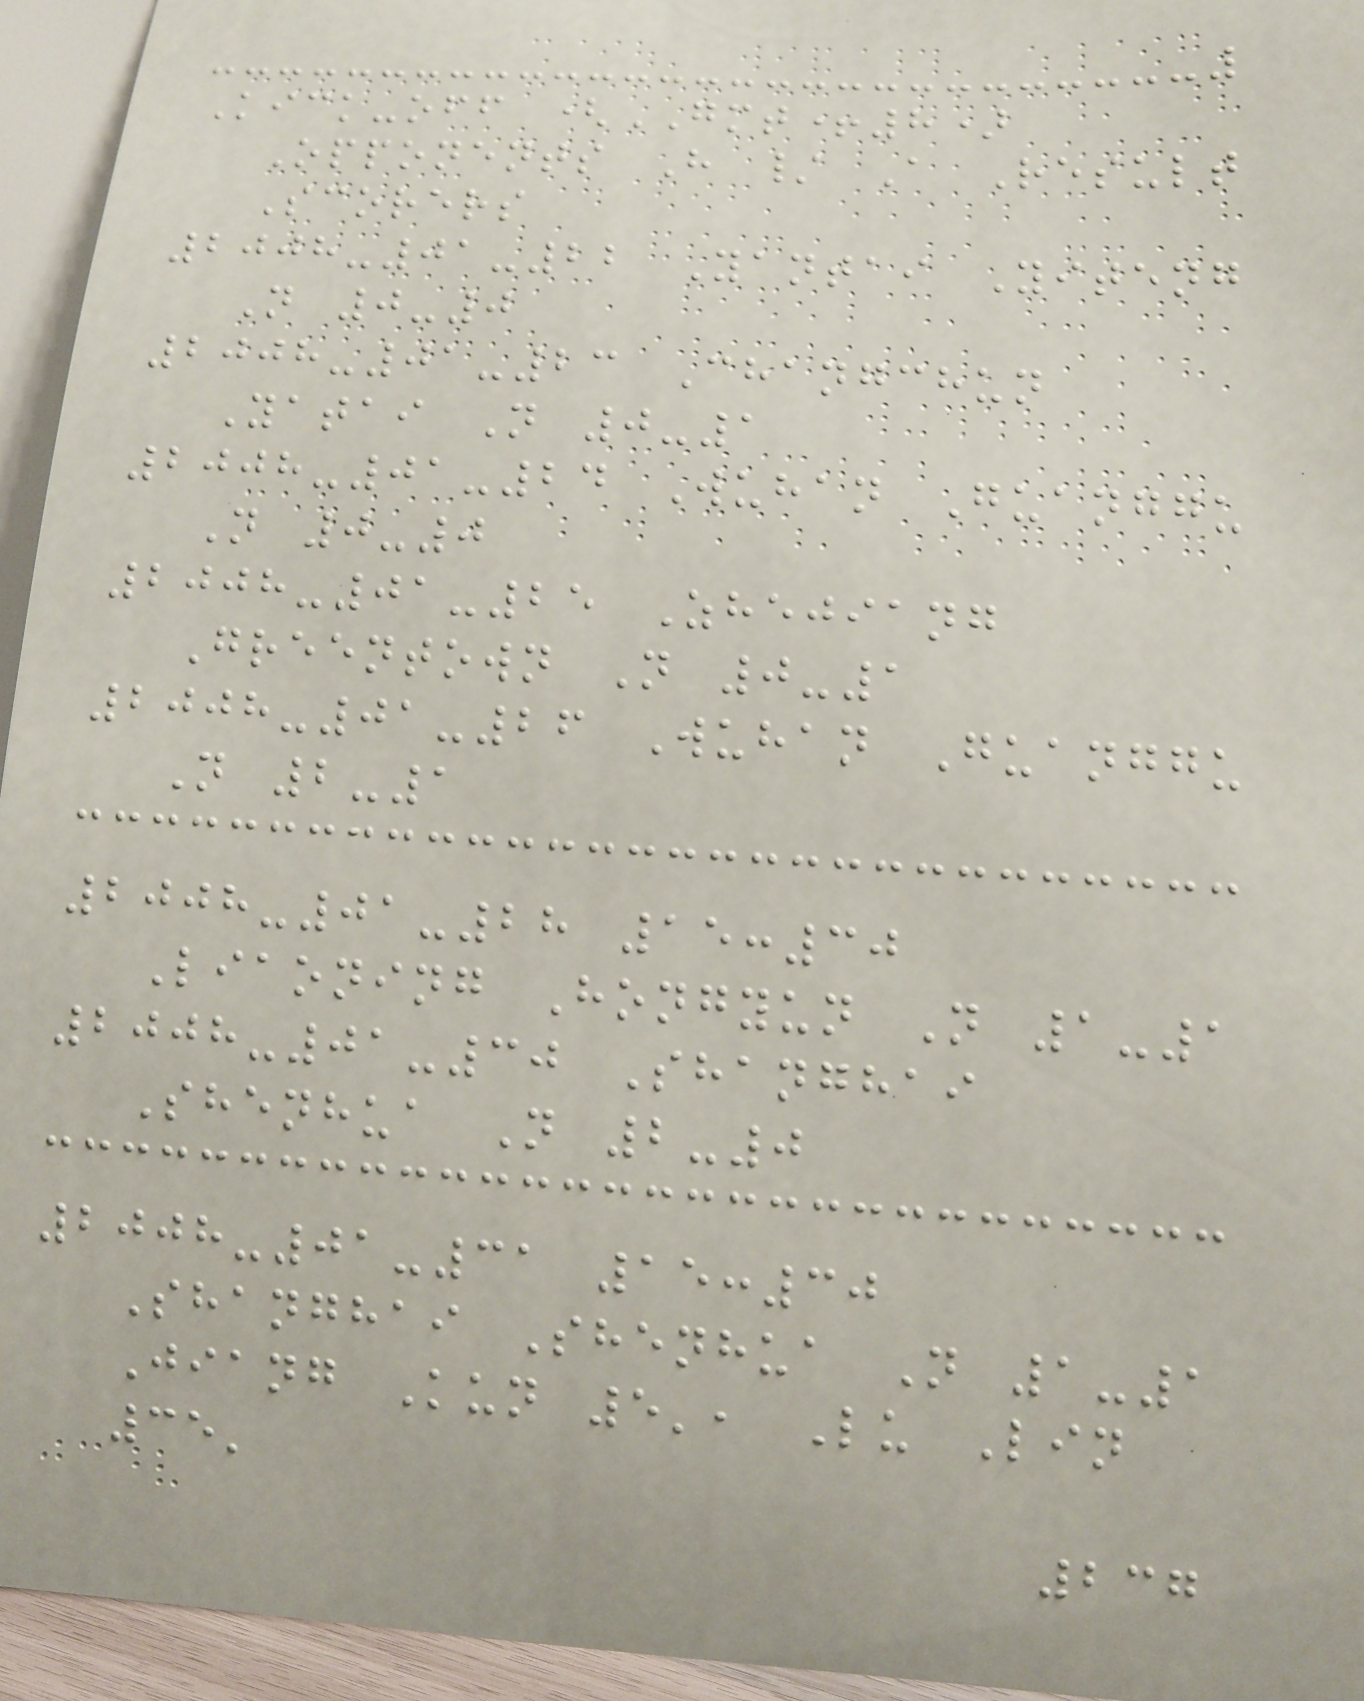Kick-off (GMT+8)
Opponents H / A Result
Scorers
2008-01-22 Yantai Yiteng
N 0-0
2008-01-23 Changchun
Yatai N 0-1
2008-01-24 Wuhan Guanggu
N 0-0
2008-01-25 Zhejiang
Greentown N 0-1
2008-01-26 Wuhan Guanggu
N 2-1
2008-01-28 15:30
Liaoning Hongyun N 1-1
2008-01-30 Shanghai
Shenhua N 2-0
2008-01-31 15:30
Shanghai Shenhua N 1-1
Jiang Kun 5', Lu Lin
35'
237
